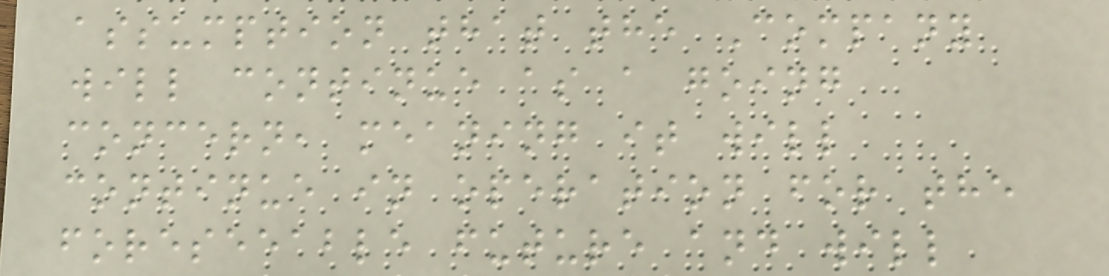assumption that the Company
will continue as a going
concern, meaning it will
continue in operation for the
foreseeable future and will
